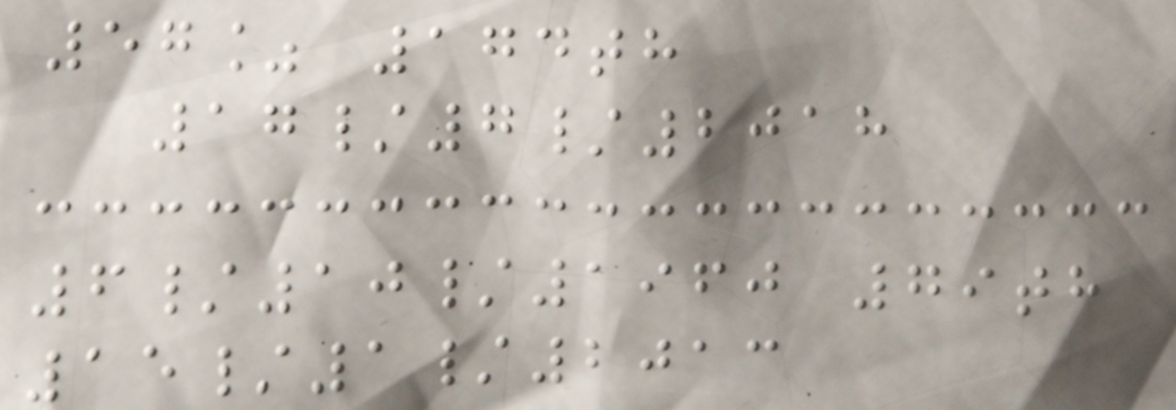57% 174th
17/7/2018
6/10/1960 79th
15/1/2013
